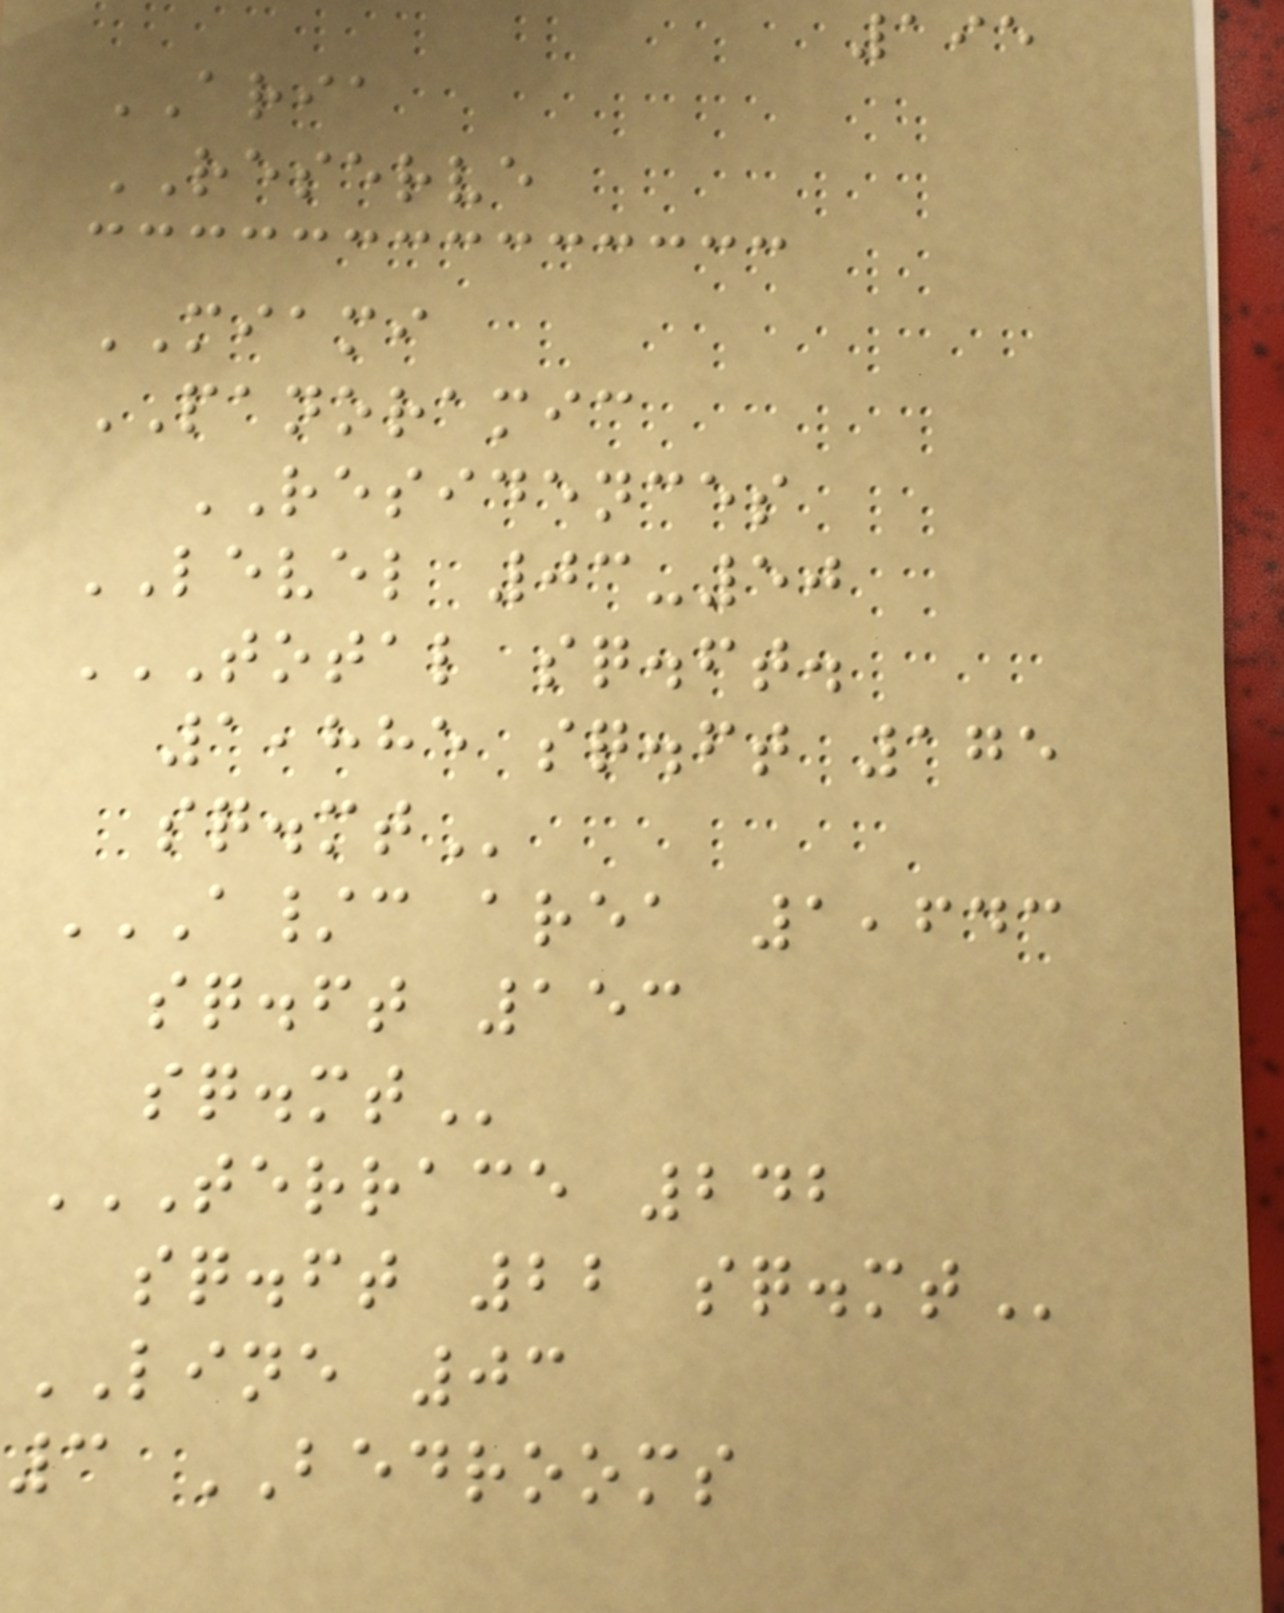195
ARIA
RESERVE
MIAMI
PANORAMIC
RESIDENCES
LEVEL 03-50
TOTAL SQ.FT.
1,885 SQ.FT 175
SQ.MT
A/C AREA 1,643
SQ.FT 153
SQ.MT
TERRACE 242
SQ.FT 22 SQ.MT
LINE 03
3 BEDROOMS
